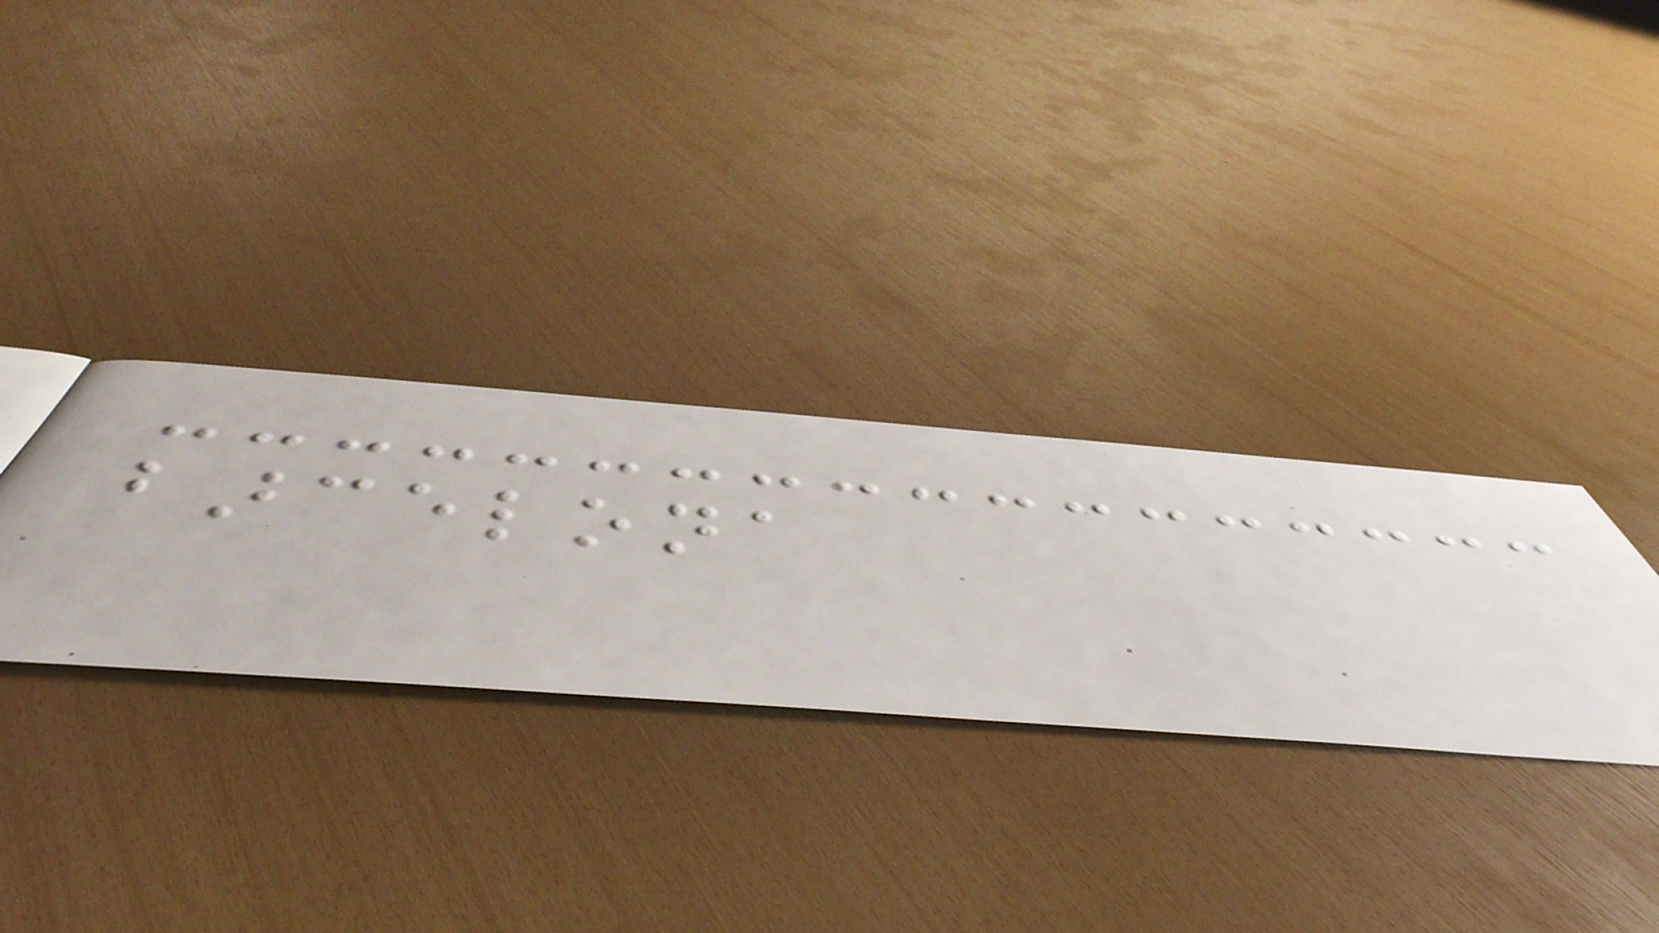barcelona
